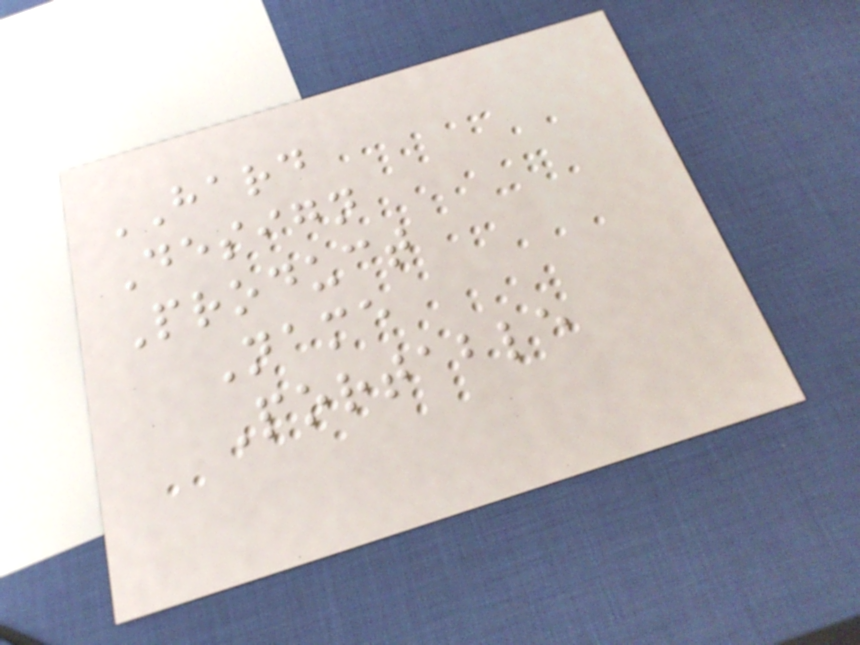HARD
Design
Product
Name
Portable
